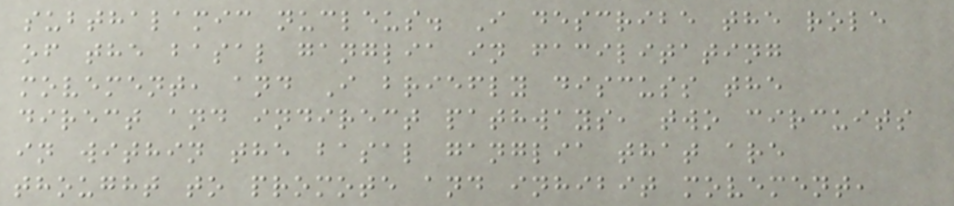subthalamic nucleus. I describe the role
of the basal ganglia in facilitating
movement, and I briefly discuss the
direct and indirect pathways, two circuits
in within the basal ganglia that are
thought to promote and inhibit movement,
